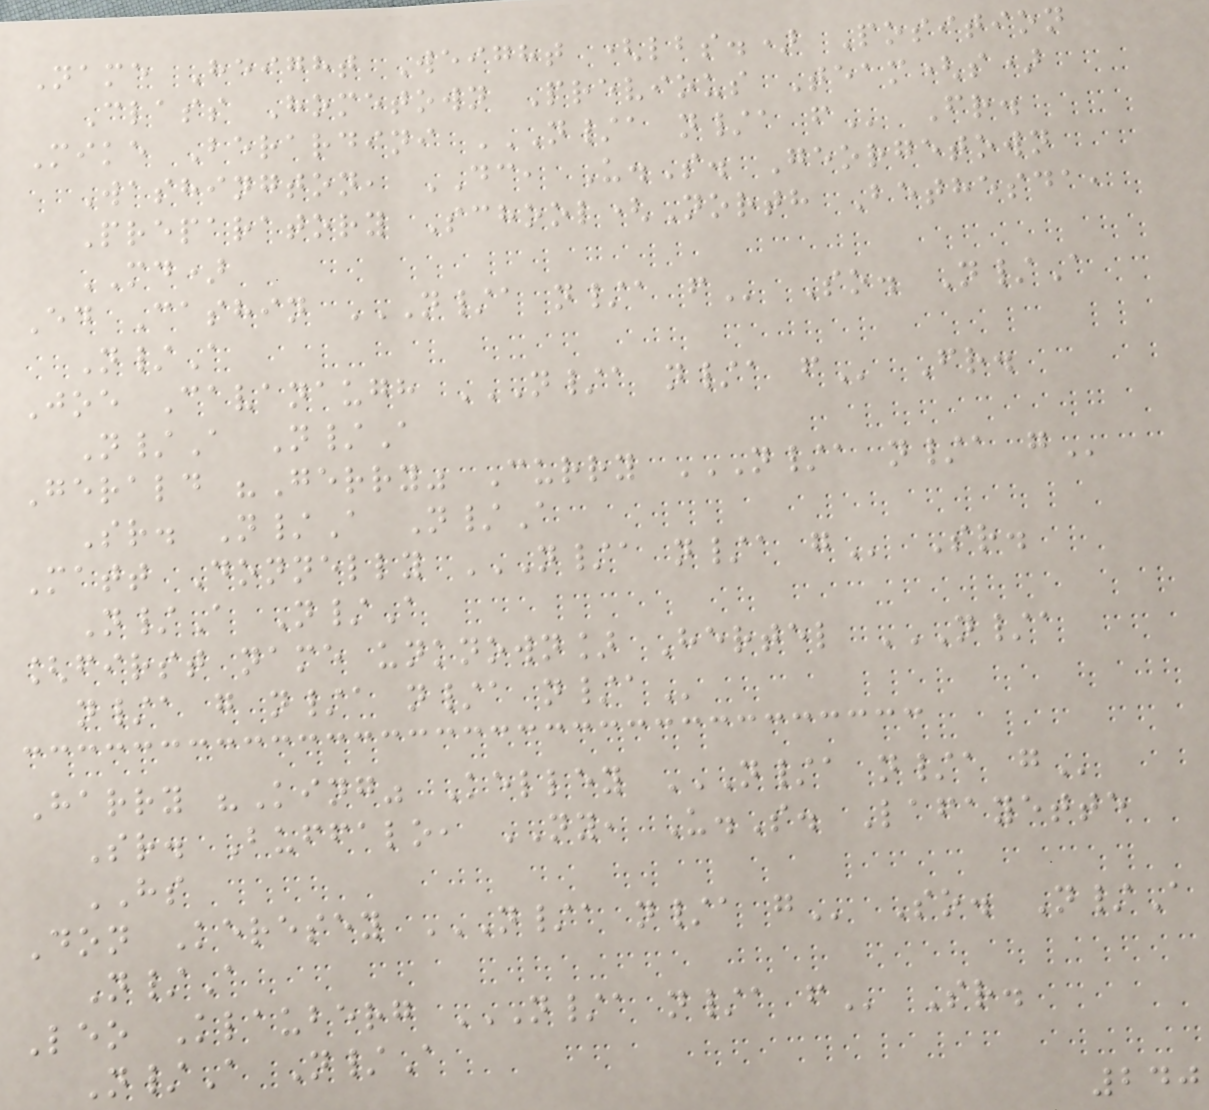Name Height Weight (lbs.) Position
Class Hometown Previous Team(s)
Mike Berardini N/A N/A F Fr.
Washington, DC, U.S. Georgetown
Preparatory School(North Bethesda,
MD)
Ed Cashin N/A N/A F So. N/A
N/A
Joe Cavanaugh N/A N/A F Fr.
N/A N/A
Gerald "Gerry" Curry N/A N/A G
Sr. N/A N/A
Matt Donnelly N/A N/A G Sr.
N/A N/A
[first name unknown] Hertel N/A
N/A G N/A N/A N/A
Harry "King" Kelley N/A N/A G
Sr. Buffalo, NY, U.S. Lafayette
HS
Don Keresey N/A N/A G So. N/A
N/A
Leo Klauberg N/A N/A F Sr.
N/A N/A
240
